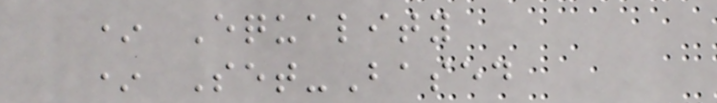* Equality
* Set-Based
